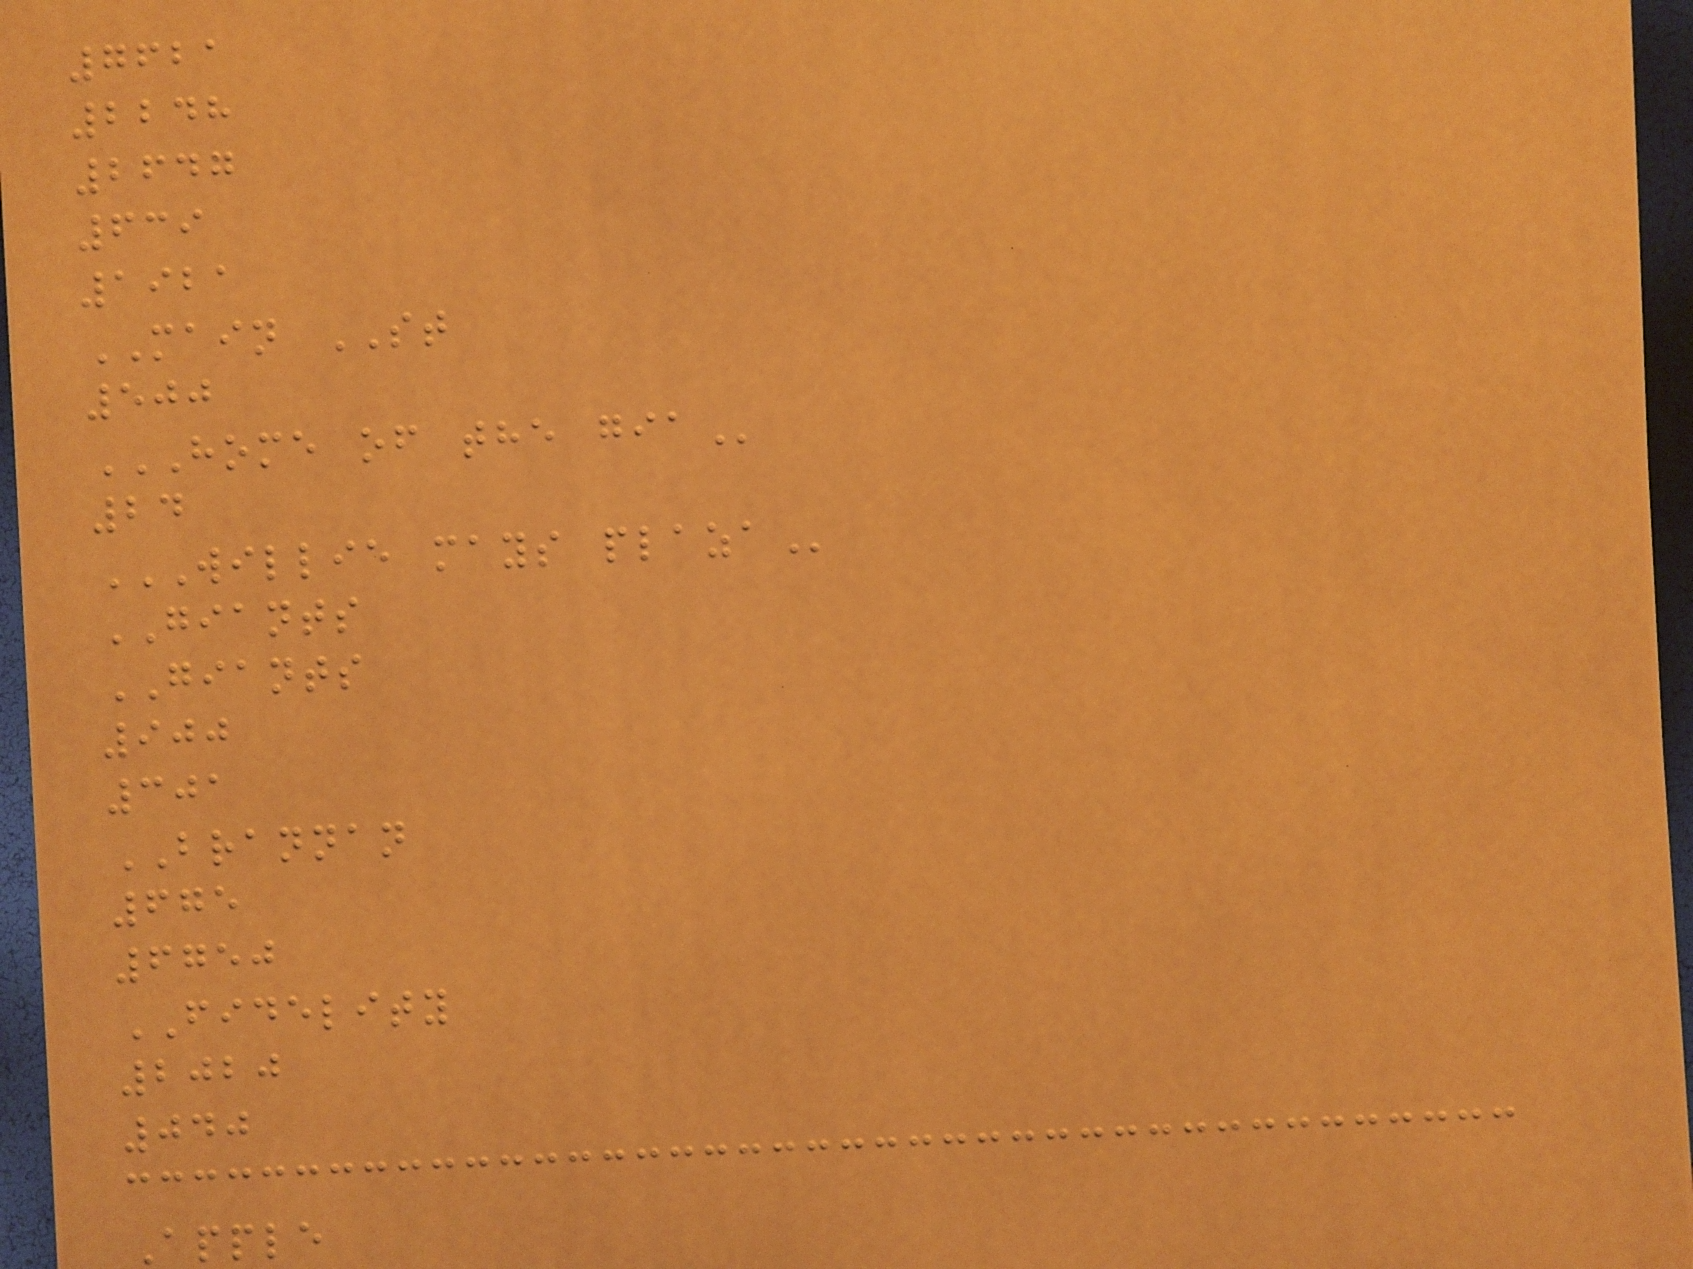7621
2248
2647
639
1921
MAIN ST
500
HOME OF THE GIA
24
WILLIE MAYS PLAZA
GIANTS
GIANTS
900
301
BRANNAN
675
6750
FIDELITY
2020
040
Apple
